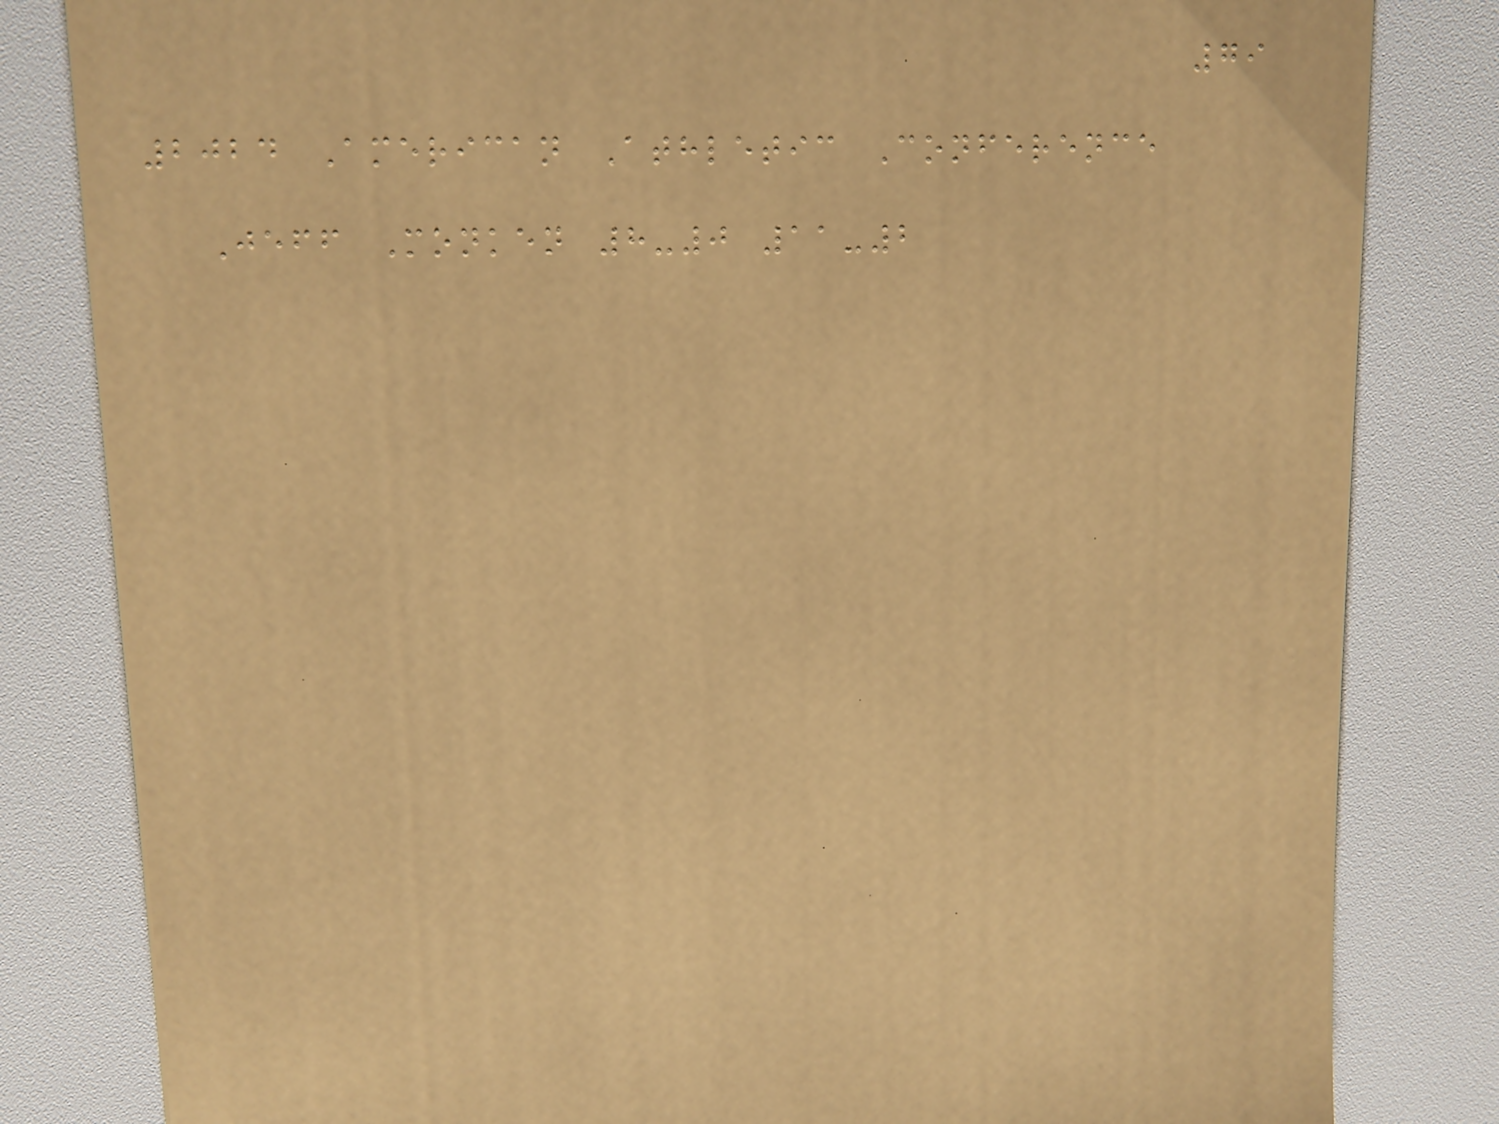79
2024 American Athletic Conference
Jeff Monken 8-0 11-2
